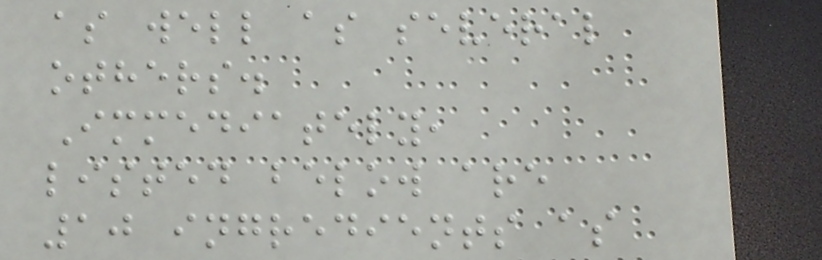as well as several
others.
Immediately,
listed below are
10 ingredients as
